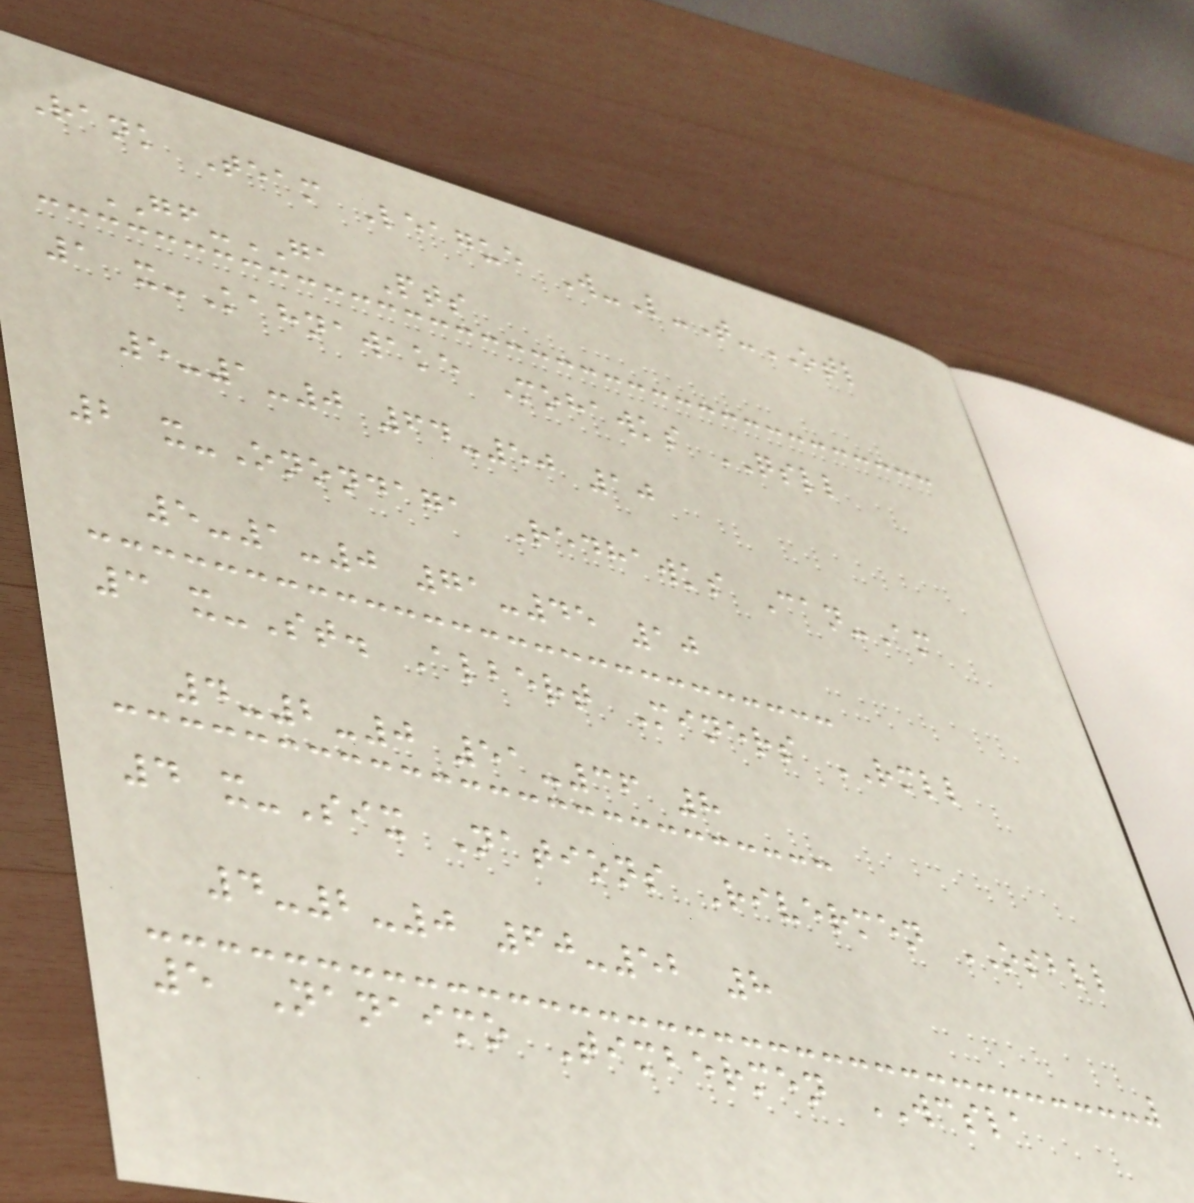Rank Team League W-L-T-OTL
GF-GA Pts
1 x-Kahnawake Mohawks QSLL
5-1-0 64-50 10
2 x-Onondaga Redhawks Can-Am
5-1-0 71-45 10
3 x-St. Albert Miners RMLL
4-2-0 51-36 8
4 x-Six Nations Rivermen OSBLL
4-2-0 60-52 8
5 Nanaimo Timbermen WCSLA
